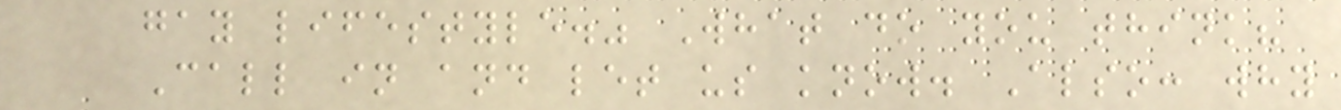gay lifestyle." What do you think?
Call in and let us know. Also: why
